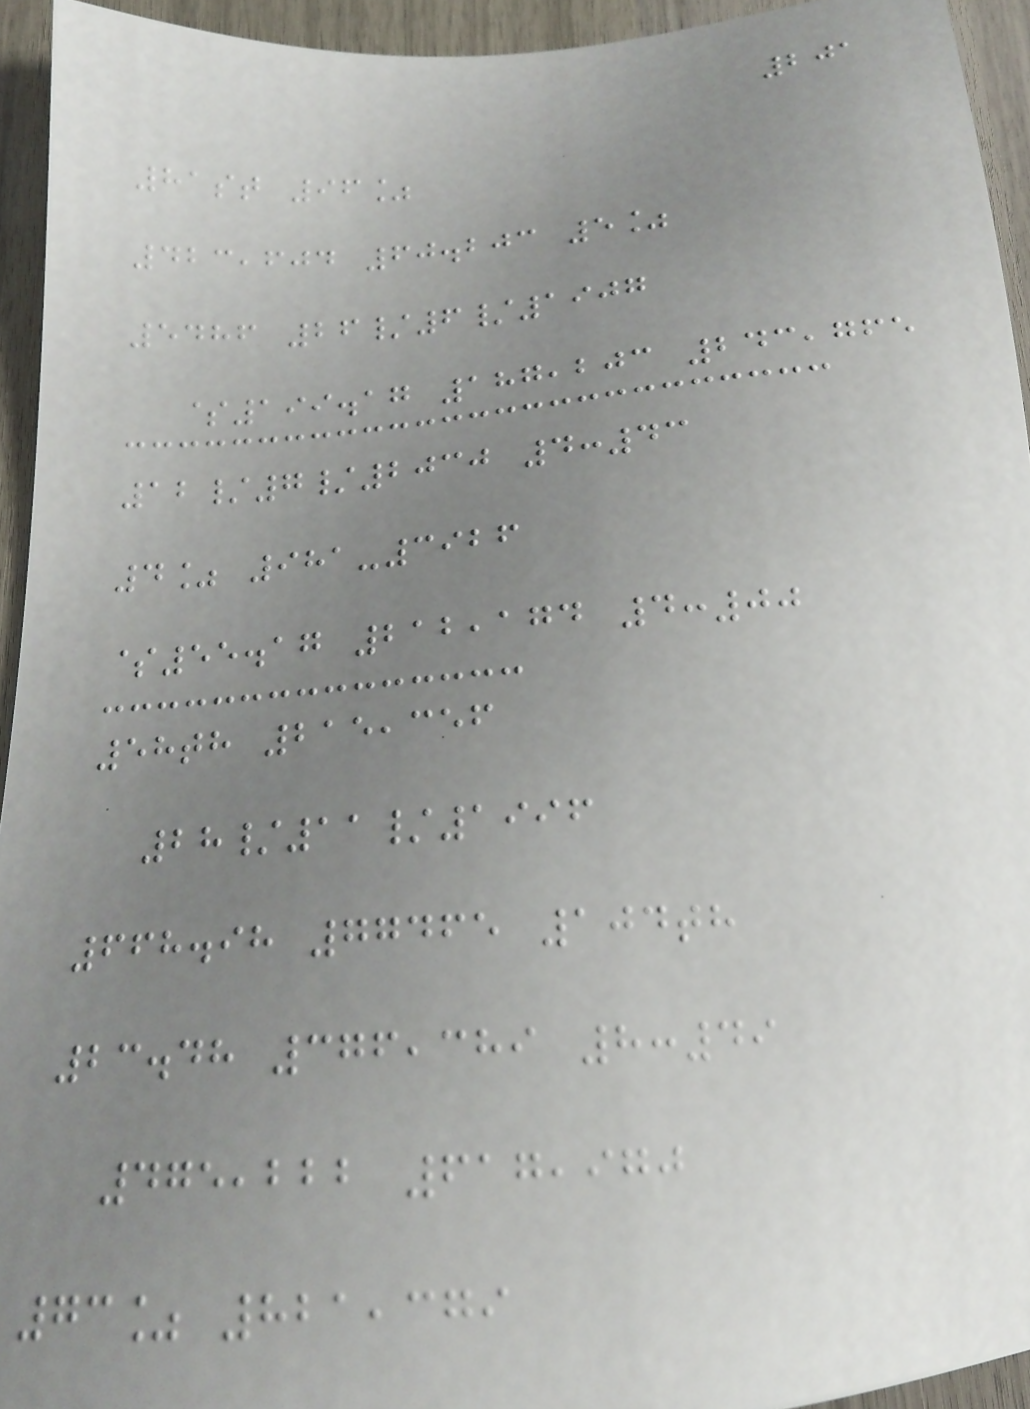201
81st 96%
423,604 60.203 5%
5486 26/6/1907
$199.17 187,203 243,765
12/7/2030 4:43
4% 981-3926
$55.17 212,174 4:00
58th 215,356
28/11/1996
668.98 77465 104th
23.48 376,389 8:49
475,222 617,970
73% 821,379
